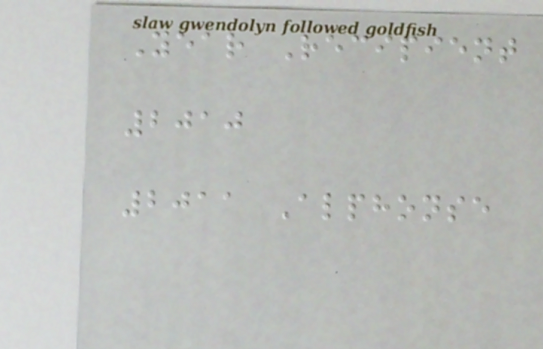Year Recipient
2010
2011 Alphonse
